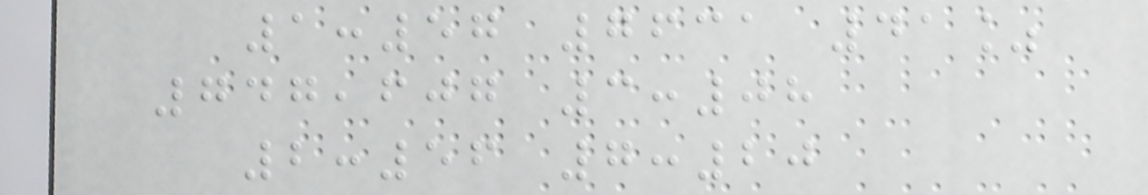1:57 7631 41%
747,607 3:08
2:56 7:20
